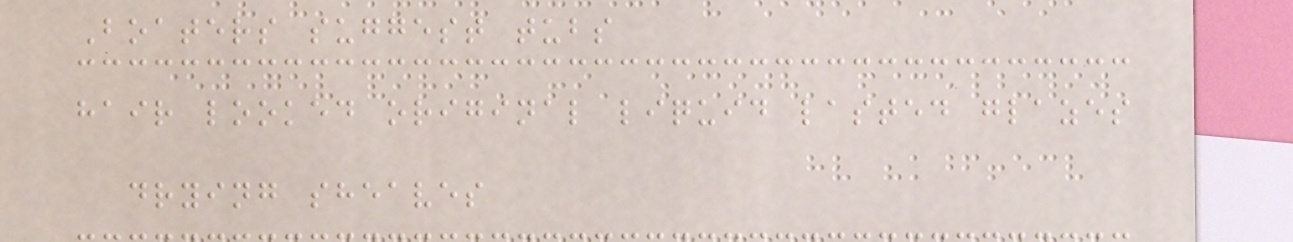Boaters suggest tubs
hair looked original liquid lasted glazes
drying sheaves
